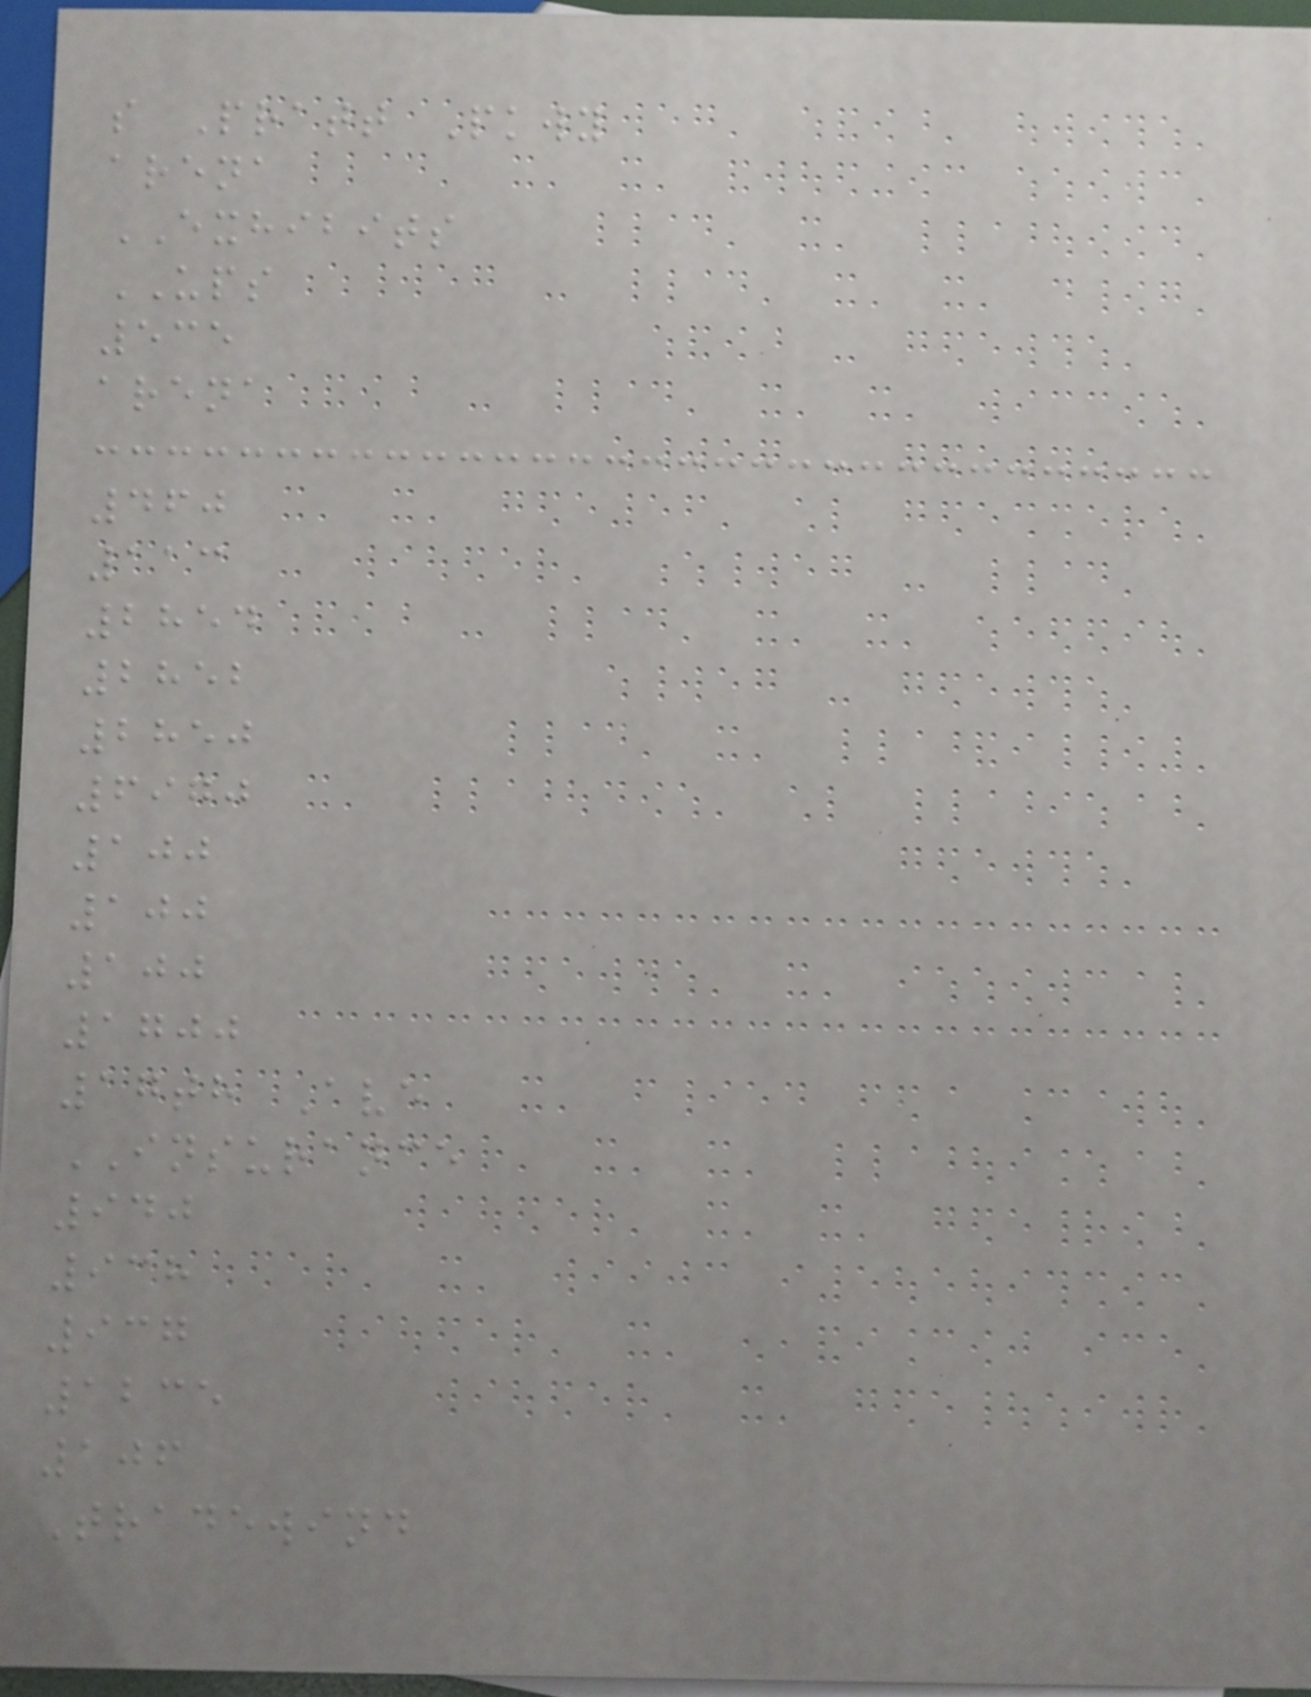s Pratt Pkwy
arena
EXHIBITS
UPS
535
arena
460
113
2854
2852
2850
6970
100
100
100
1700
17th Ave
INSURANCE
940
938
937
1235
106
Tradewind
